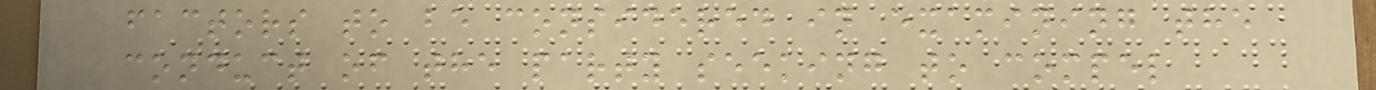factors to be considered in examining the
conduct of the party seeking to compel
